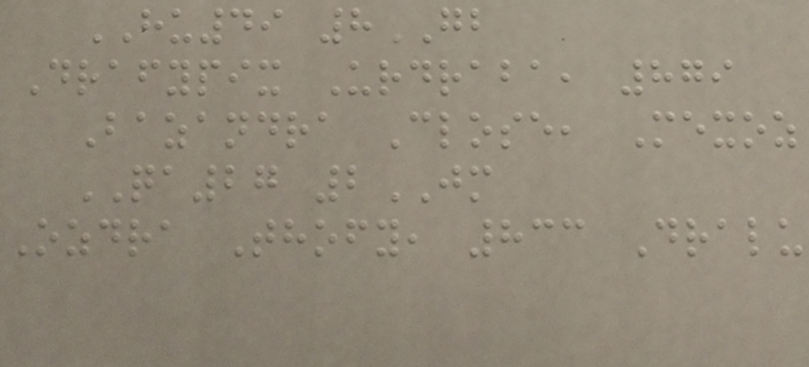HU49 8GB
Drafypix Urdraba, 879
Bazandra Close, Mexoz
QA27 2JM
Ozdra Thofy, 833 Dralu
